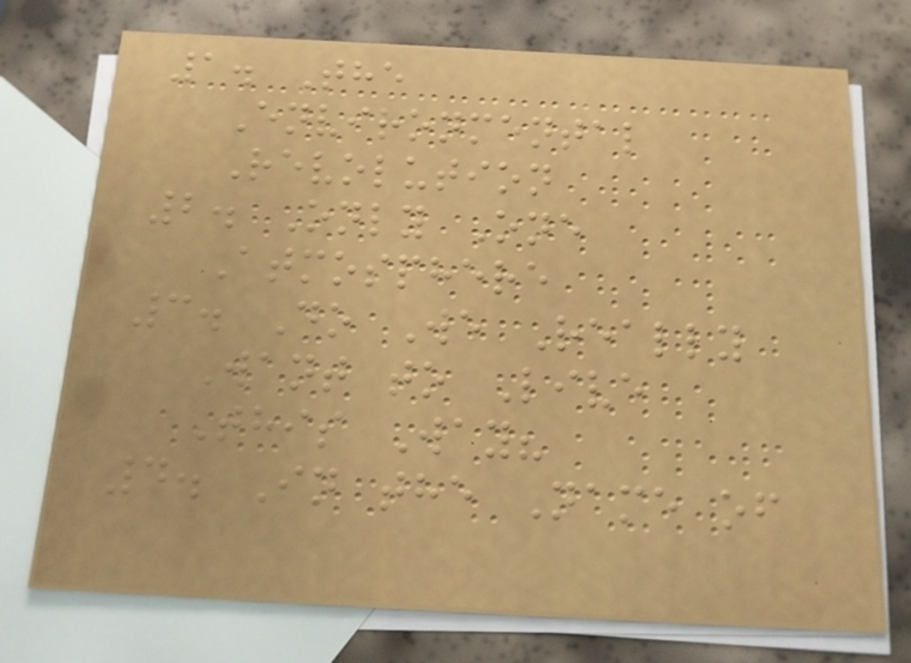1. The
Environmental
Revolution
2. Only One
Atmosphere
3. Do We Really
Want to Live
This Way?
4. In the Name of
